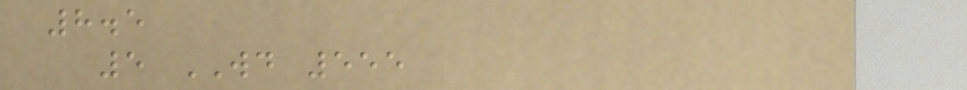8.5
5 WD 555
